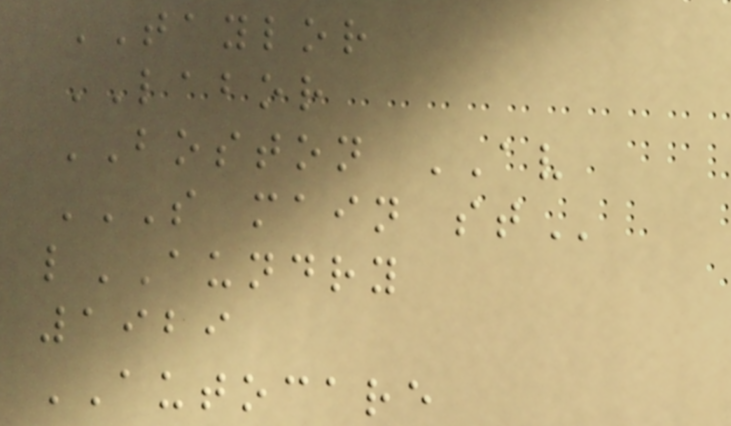TAYLOR
LABOR
BOSTON AV
S MAIN ST
lAUNDRY
1929
AUTOCARE
